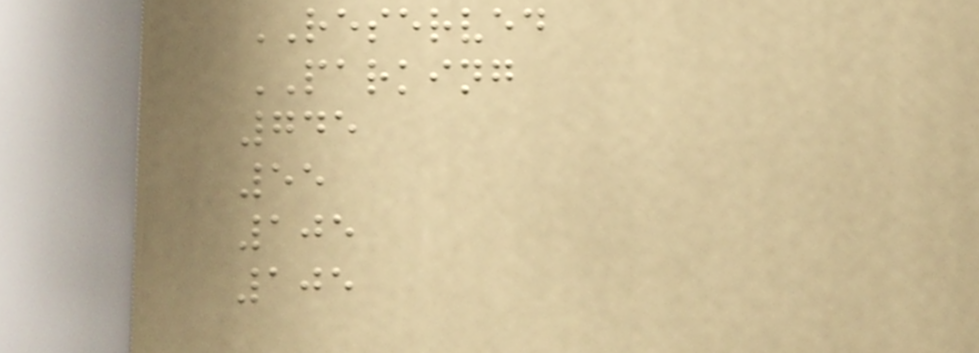RESERVED
PARKING
745
55
105
105
